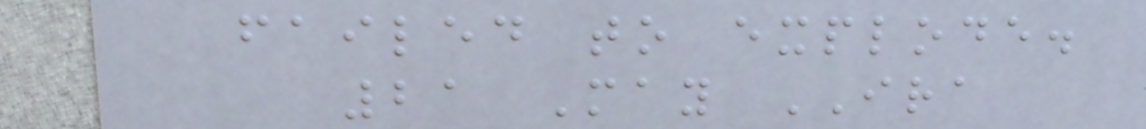failed to explode.
21 May IRA
